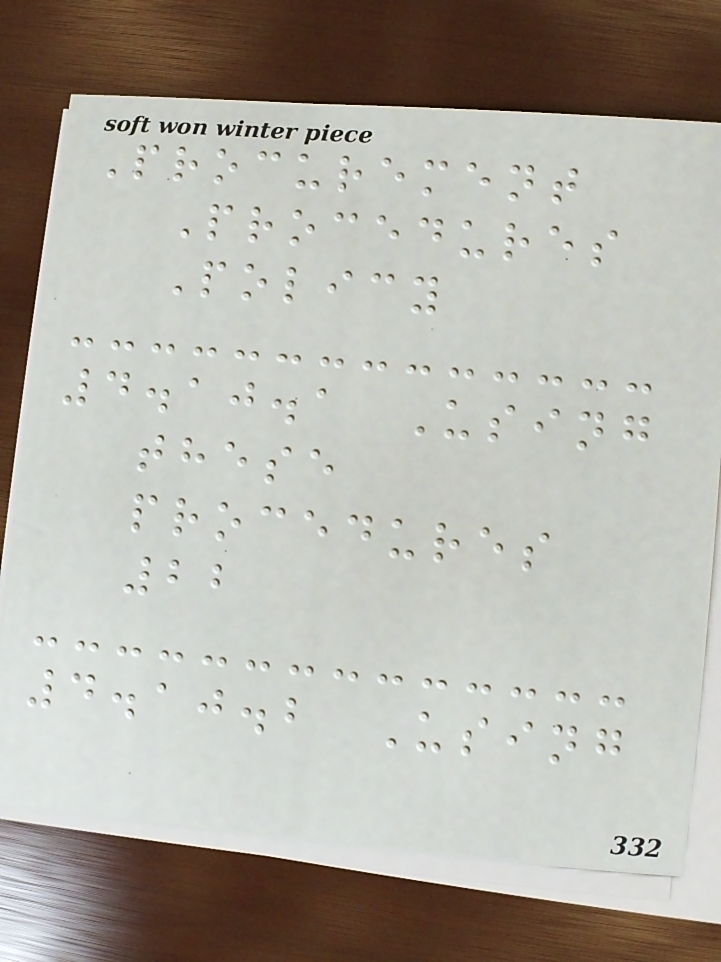Procurement
Procedures
Policy
4.10.1 Using
these
procedures
22
4.10.2 Using
